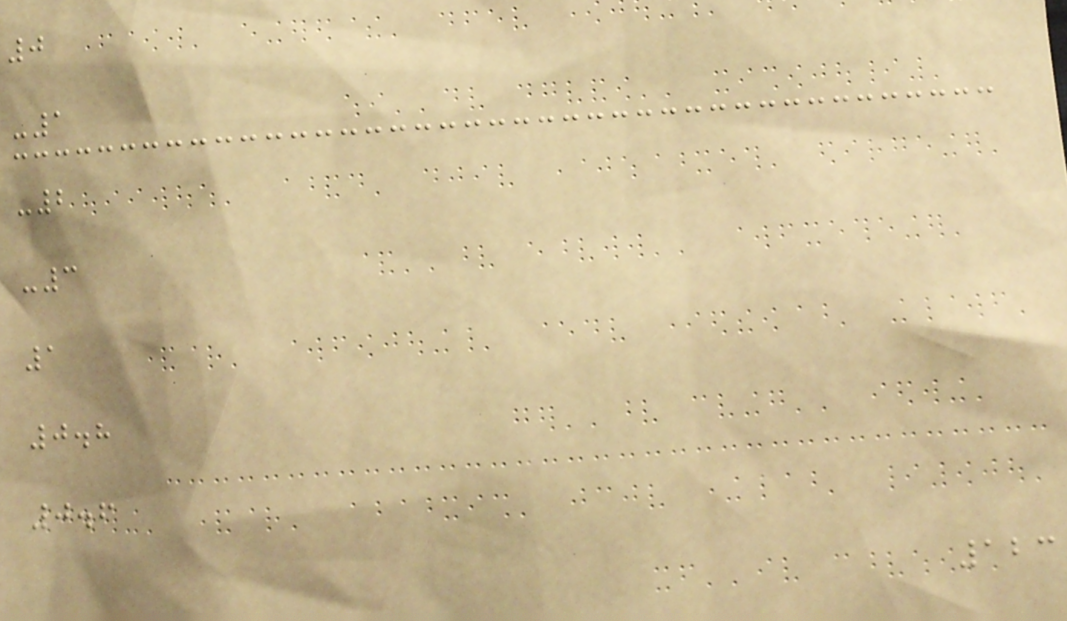0
-1
-2
-3
1
0.8
0.6
123
